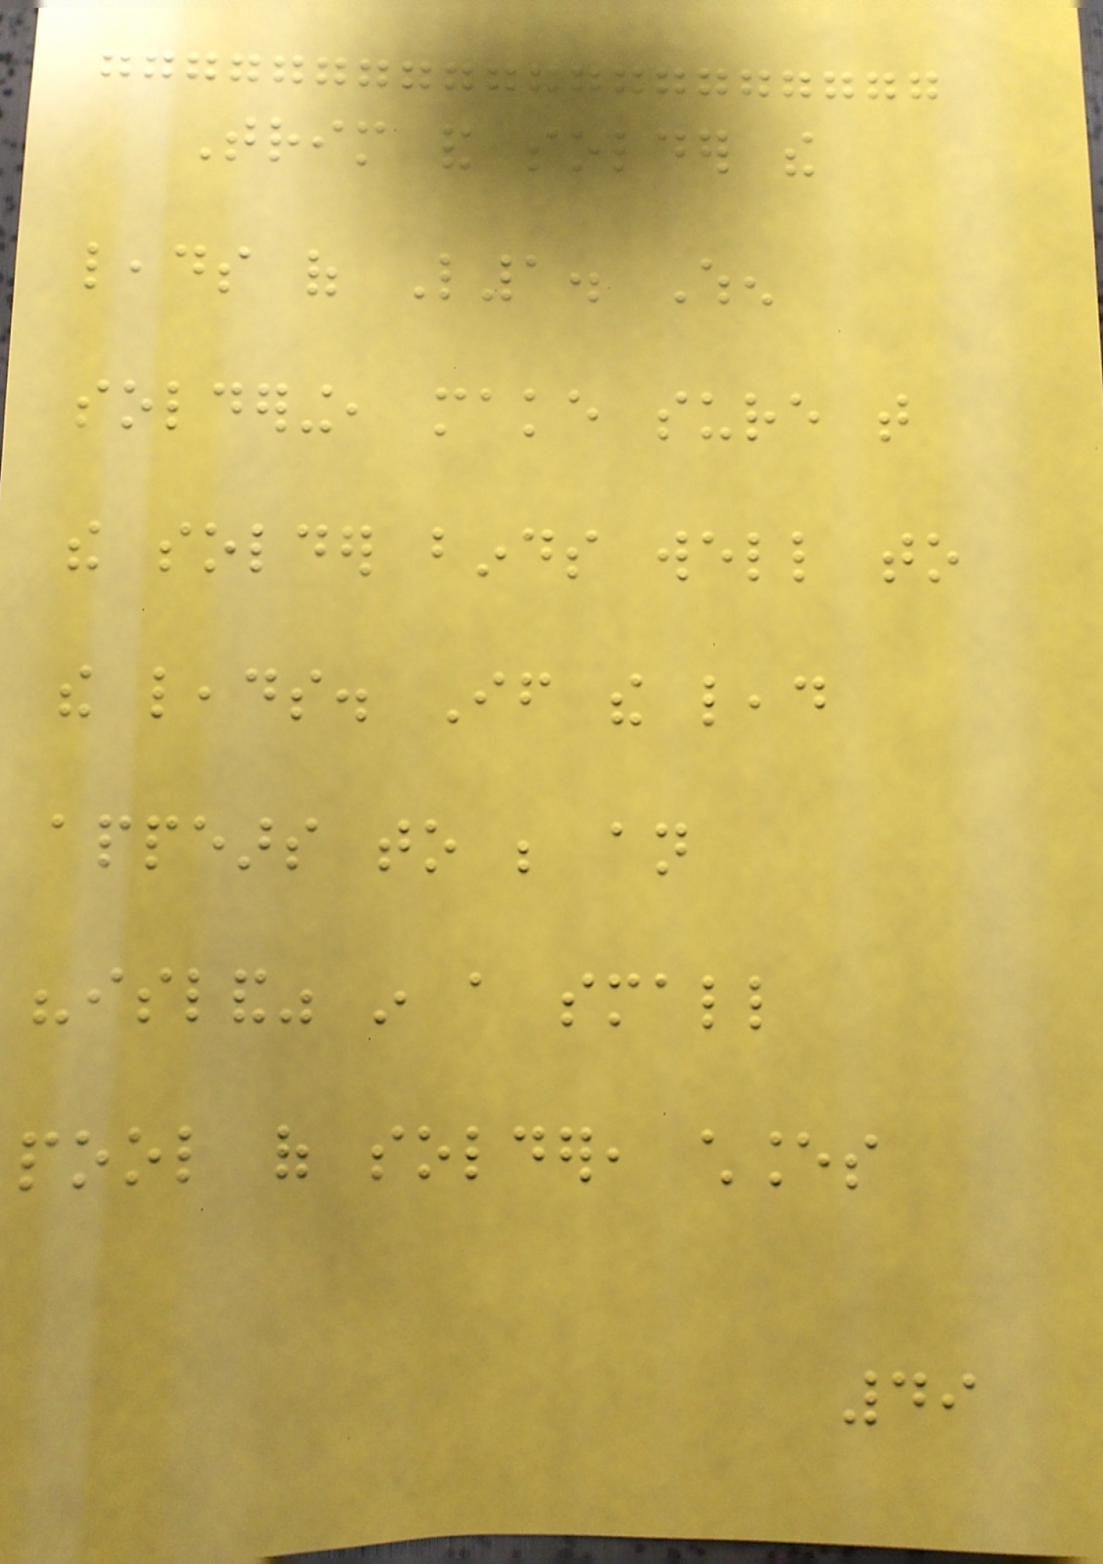Trim and solder the
leads of L1. When
soldering, make sure that
the solder binds well to
the leads. If the lead
appears to be an
"island" in a small
pool of solder, chances
49
